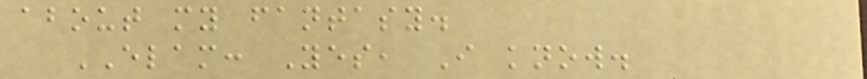about my fantasy.
ELAM: Yes, I know.
